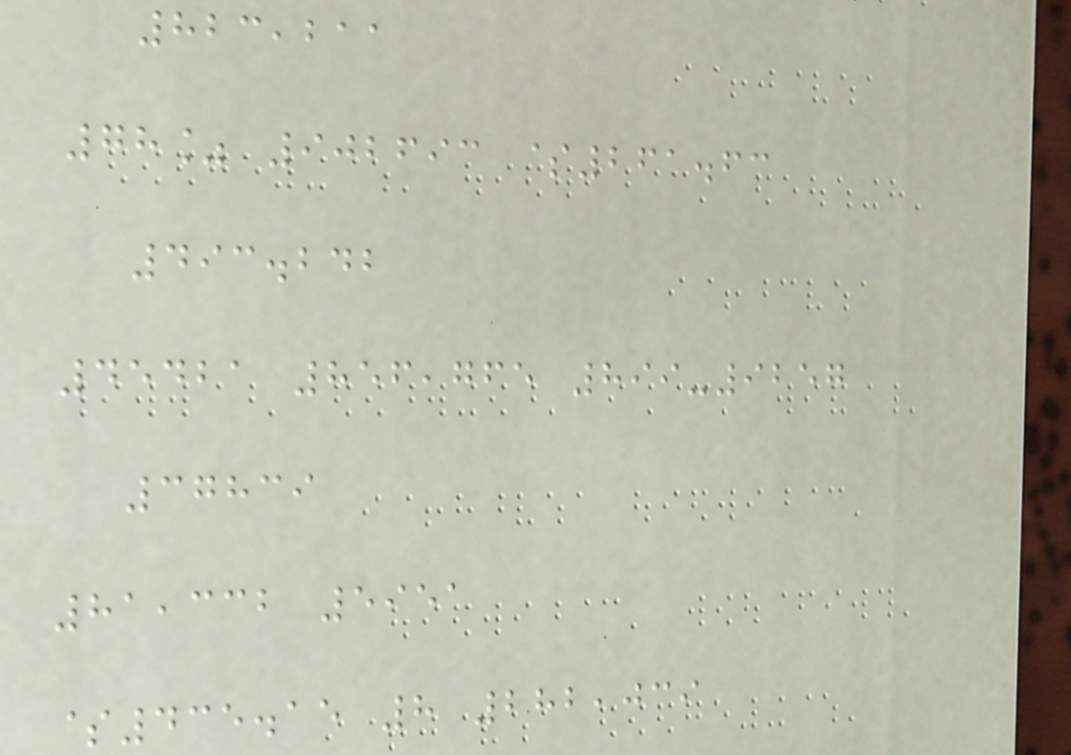823,211
78% 902693 $261.63
493.242
45421 856,765 899-9257
37839
81,332 5951
$435.15 8 282,039
